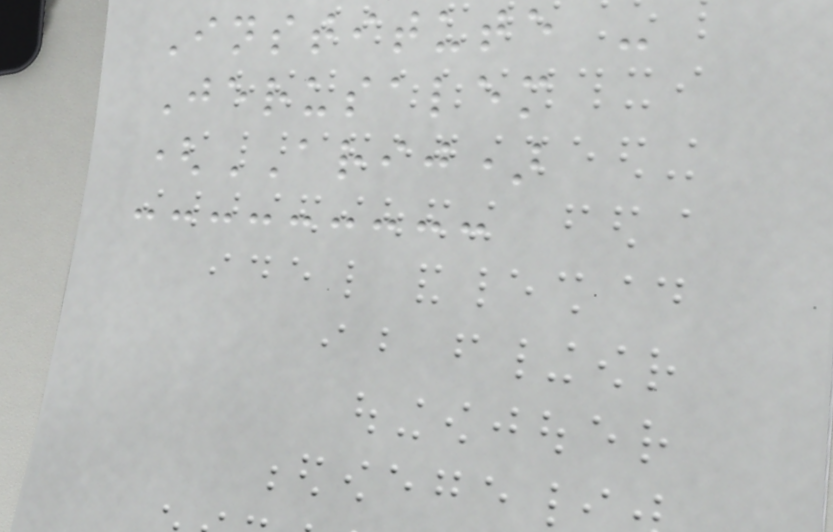Institute -
Jerusalem
(ARIJ)
